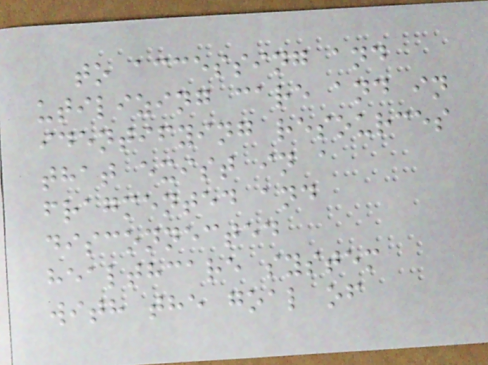to accessing and
utilizing care and in
identifying resources
that exist in a
fragmented and
disconnected
healthcare system
with the goal of
